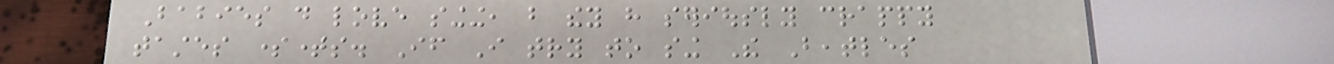Babies do love singing, but they have seriously crappy
tastes sometimes. If I try to sing The Beatles
